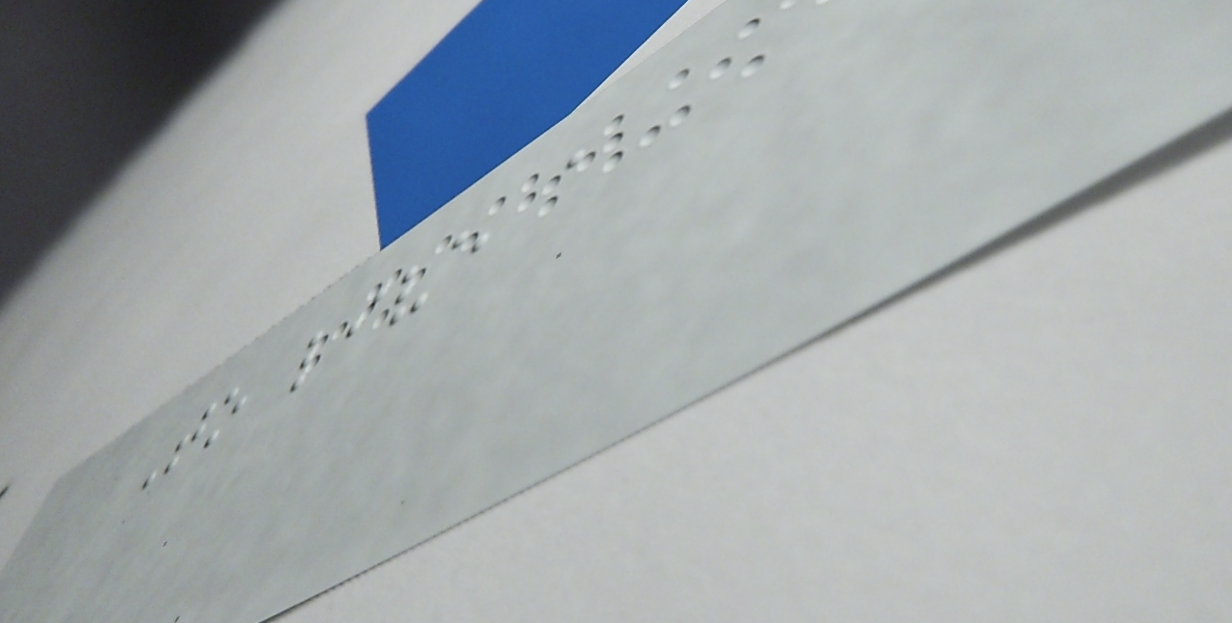To live a
